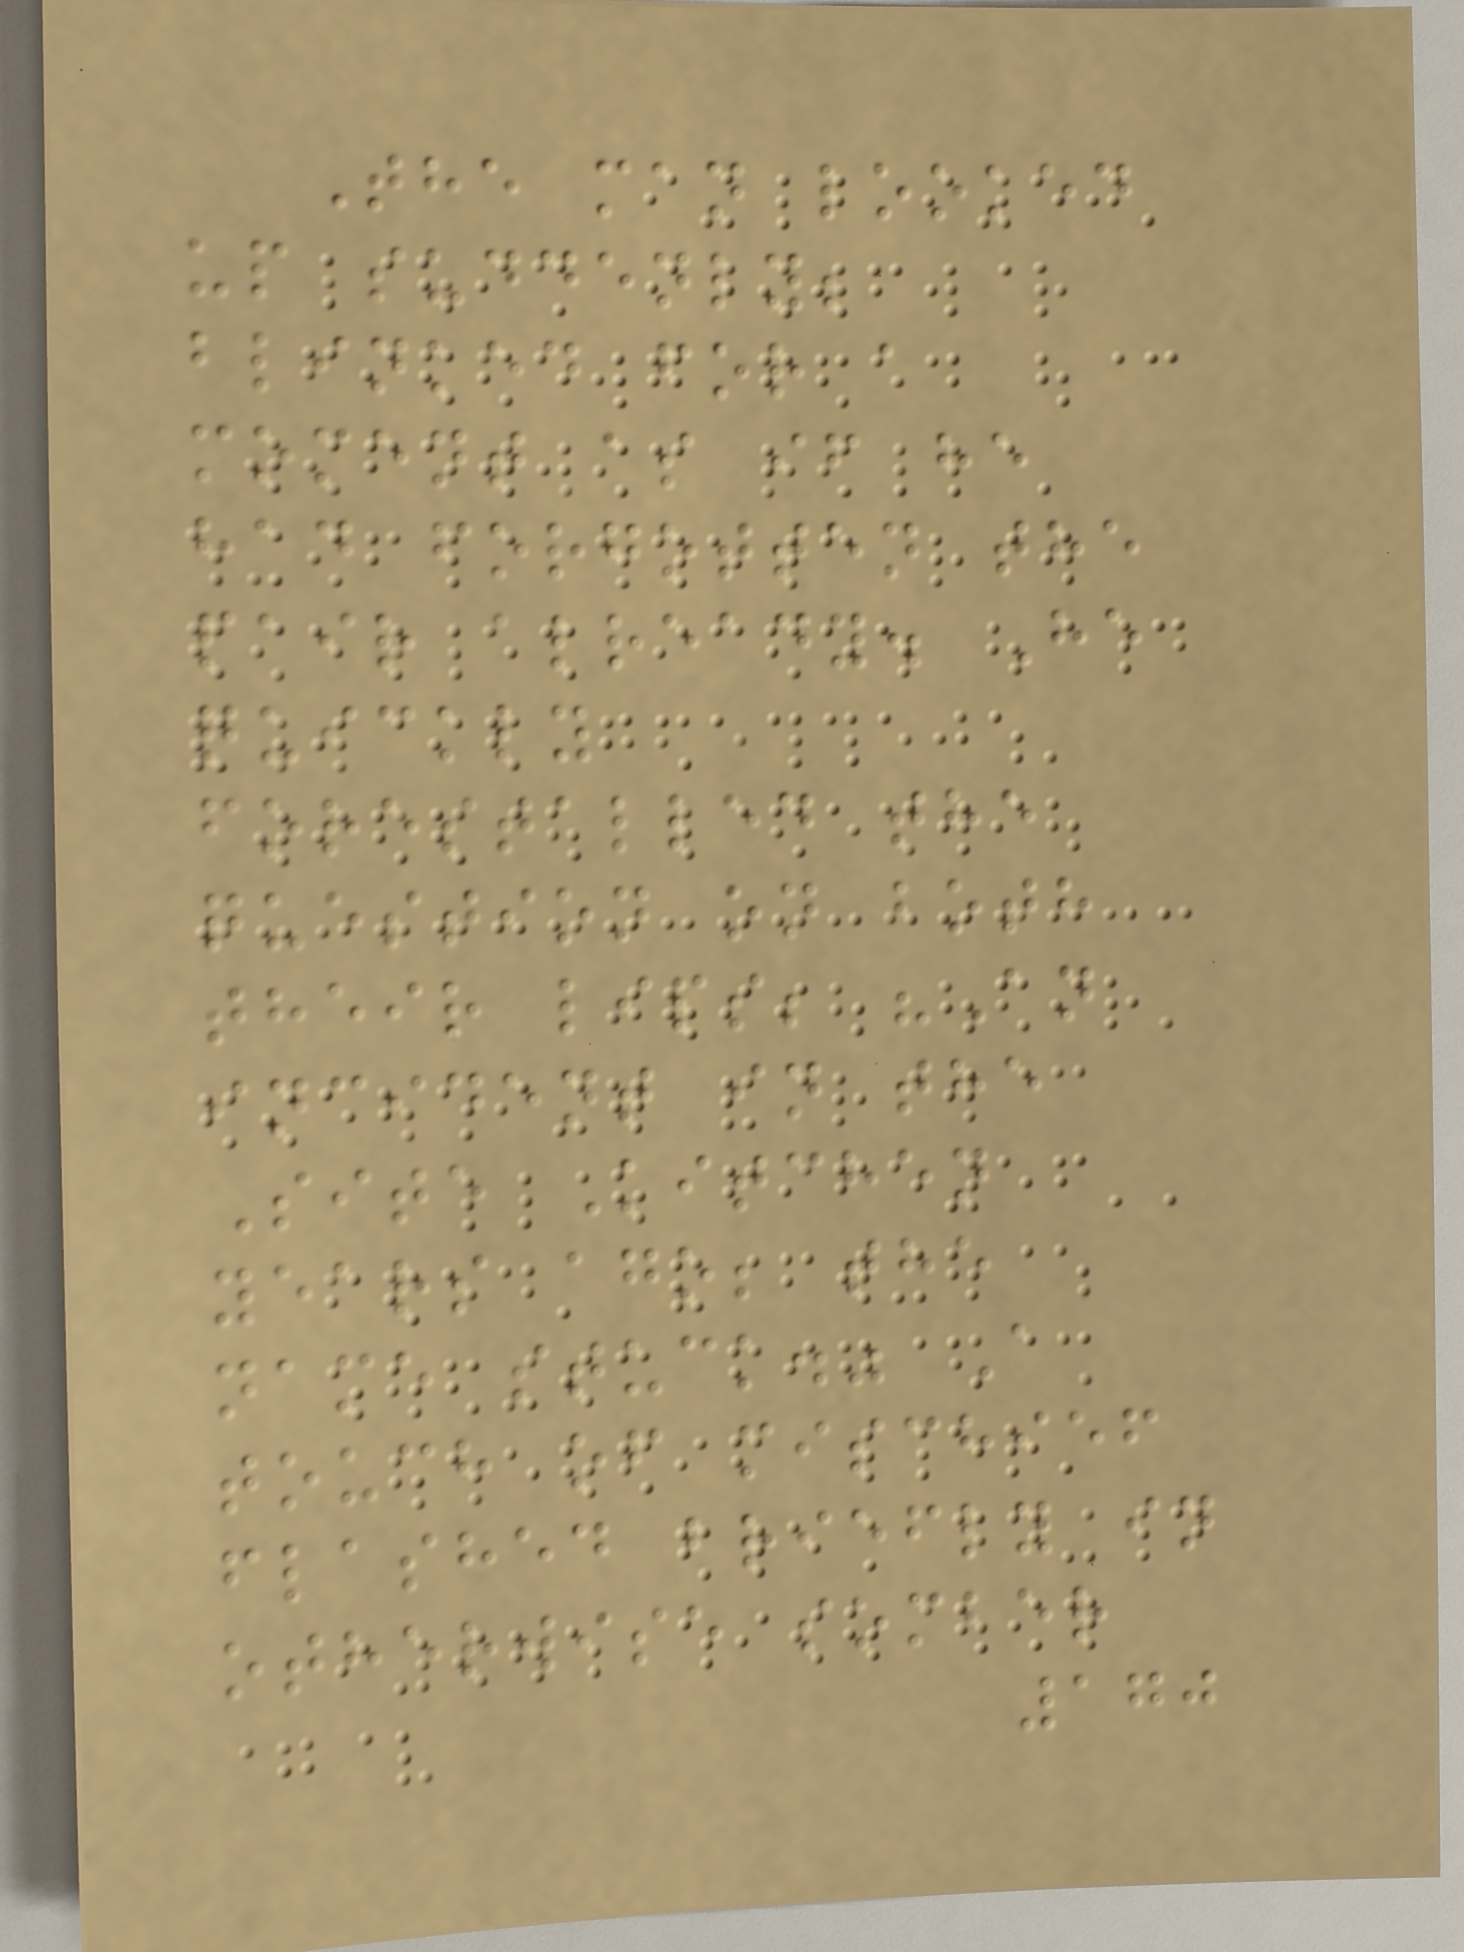The man looked
up suddenly;
blinked for a
moment as if he
had forgotten the
pair already. He
quickly
forestalled the
question on both
their lips; "An
incident in the
Site Kitchen
years ago; the
name stuck." A
touch of mischief
flashed briefly in
otherwise somber
170
